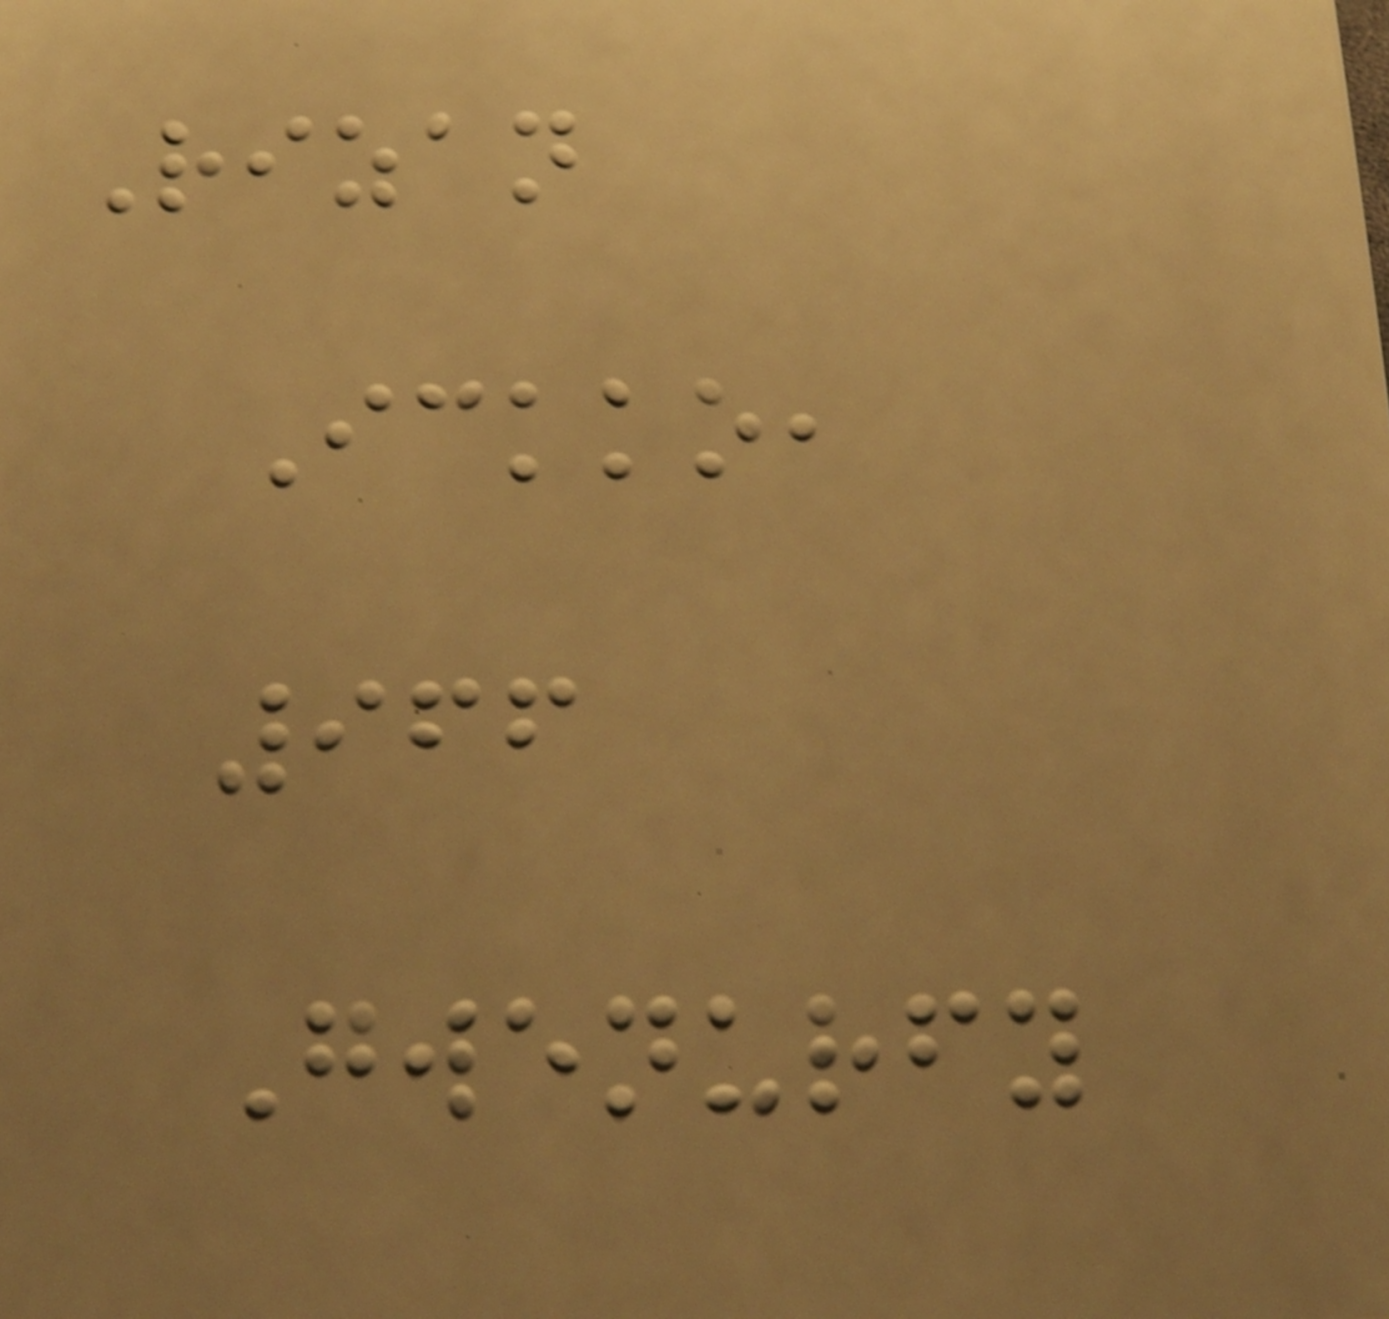Rizan
Ickko,
966
Gwenurfy
